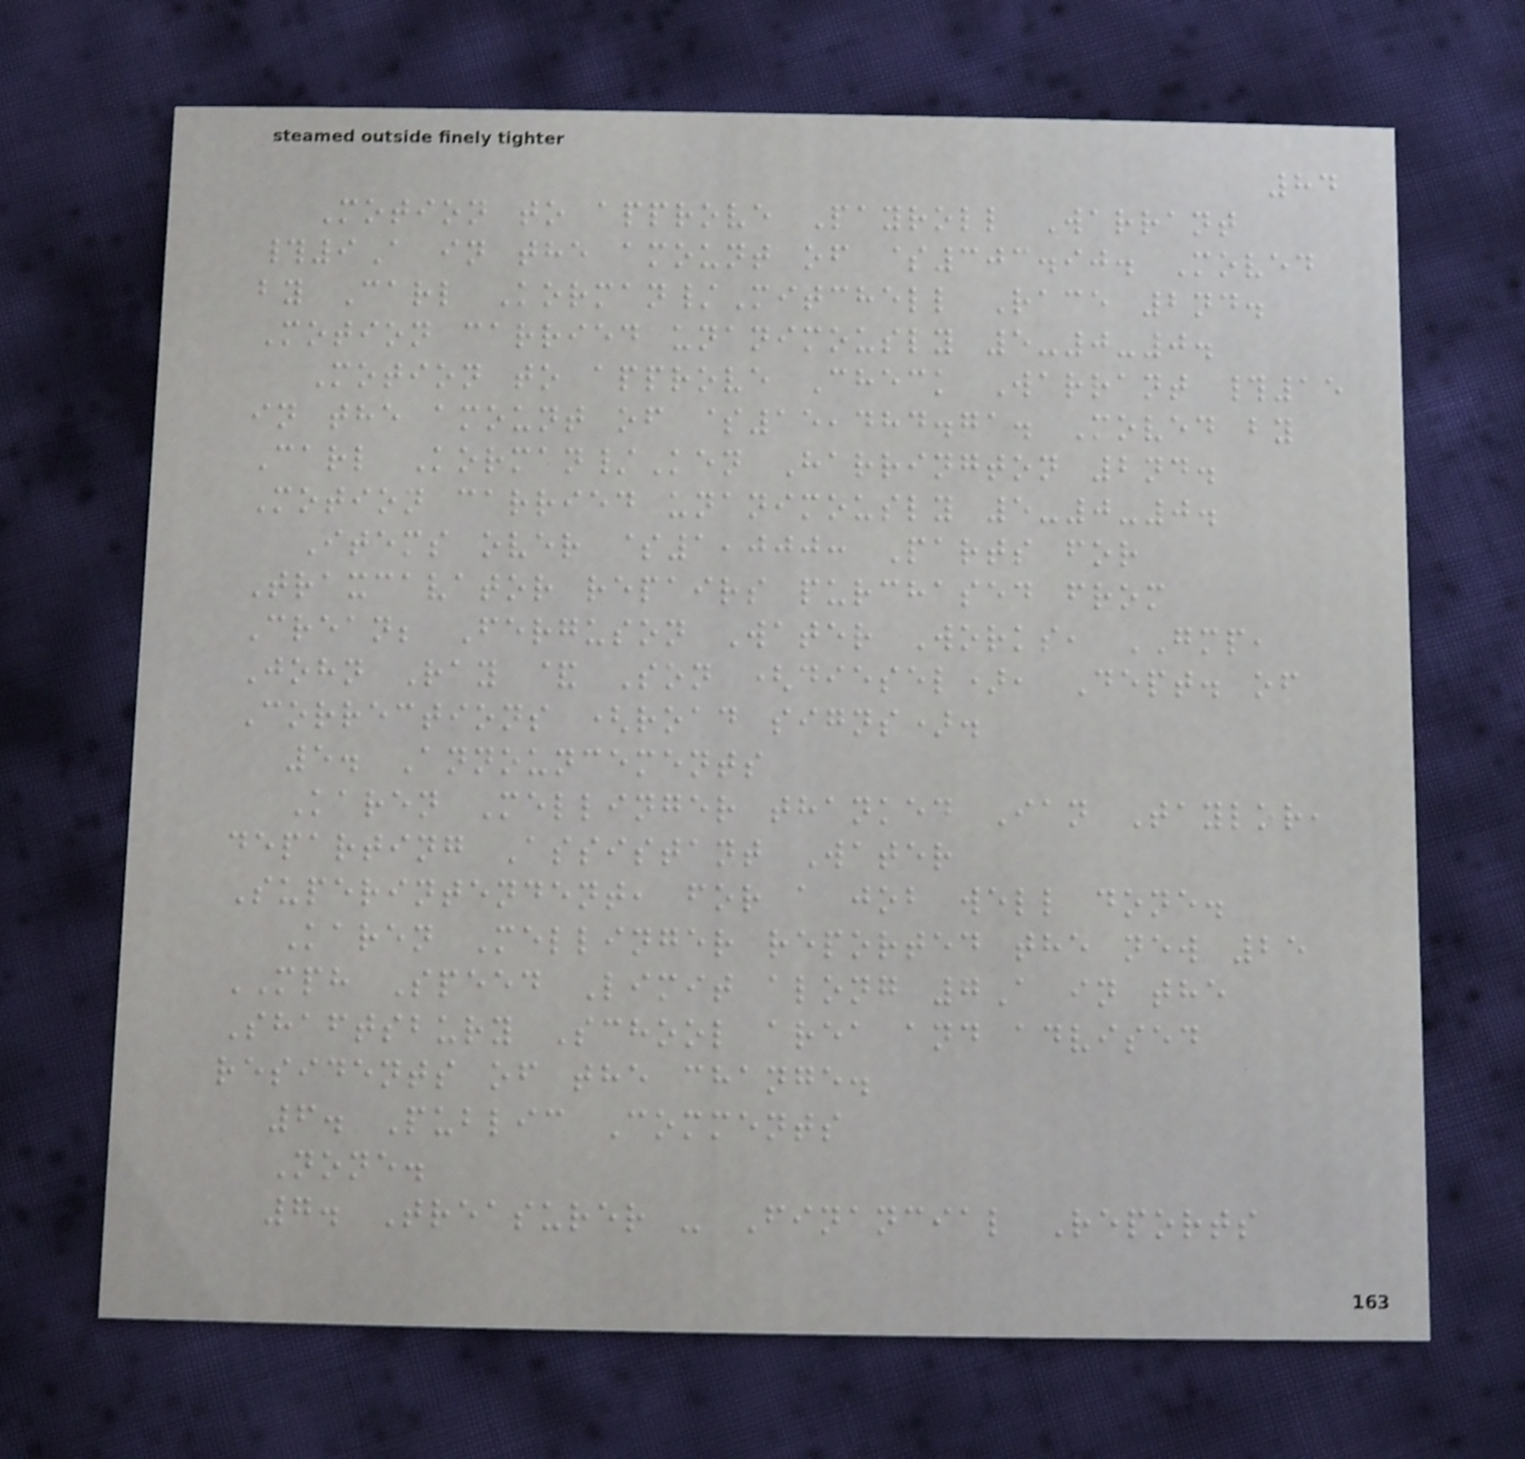84
Motion to approve Payroll Warrant
#9A in the amount of $303.90. Moved
by Carl Korman/Mitchell Race 2nd.
Motion carried unanimously 5-0-0.
Motion to approve Check Warrant #15
in the amount of $15,484.71. Moved by
Carl Korman/Ken Harrington 2nd.
Motion carried unanimously 5-0-0.
Items over $1,000: Parts for
Traxcavator repairs purchased from
Crean; Ferguson Water Works, GMP,
John Ray & Son (diesel), Dept. of
Corrections (road signs).
5. Announcements
Karen Mellinger thanked Ian Taylor,
departing Assistant Water
Superintendent, for a job well done.
Karen Mellinger reported the new 25
MPH Speed Limit along 7A in the
Shaftsbury School area and advised
residents of the change.
6. Public Comments
None.
7. Treasurer - Financial Reports
